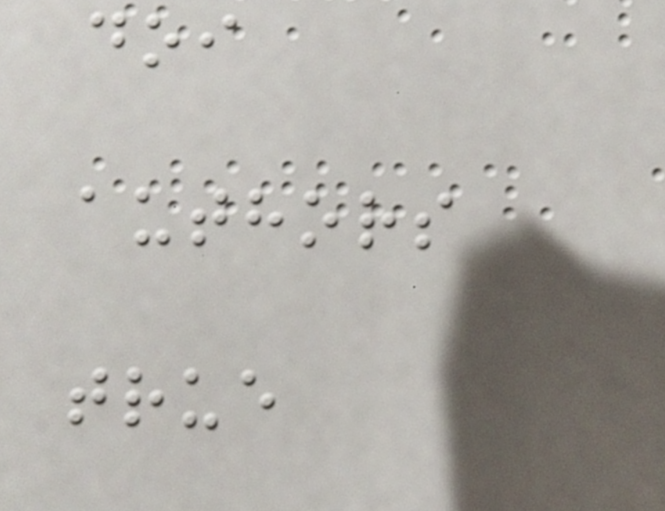doi
authors
true
